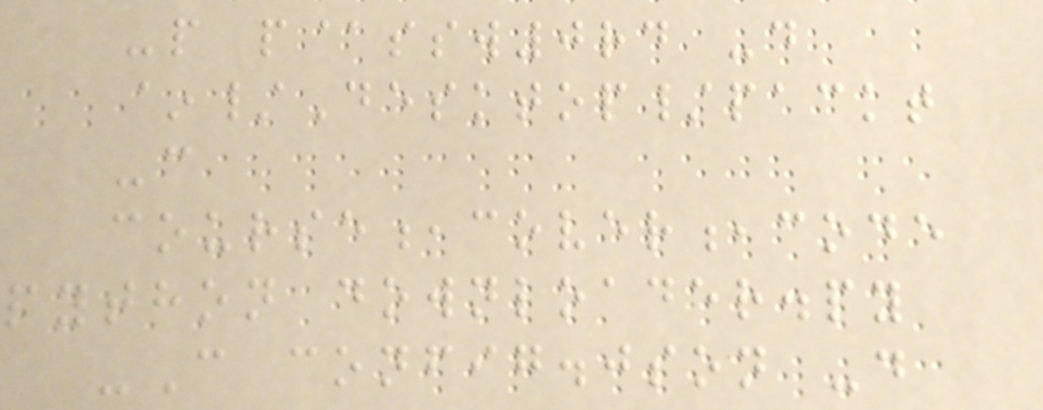-p p@ssw0rd -d
~/Desktop/packt
-c
course,cover,code
python downloader.py
-C config.json -d
